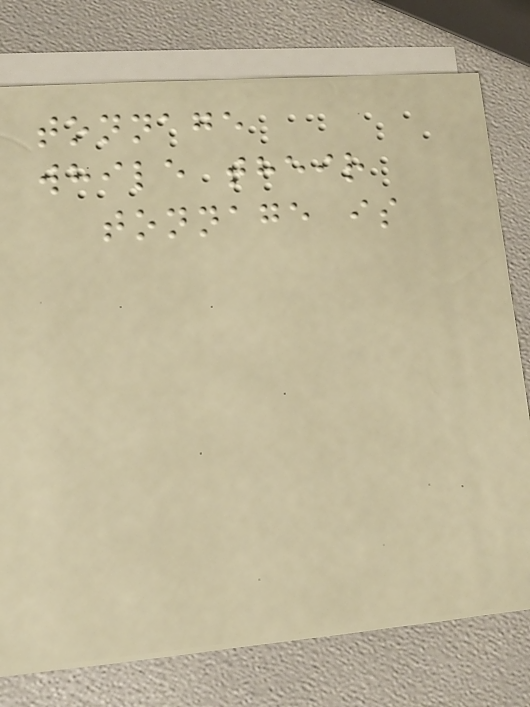tonnage
while their
tonnage is
